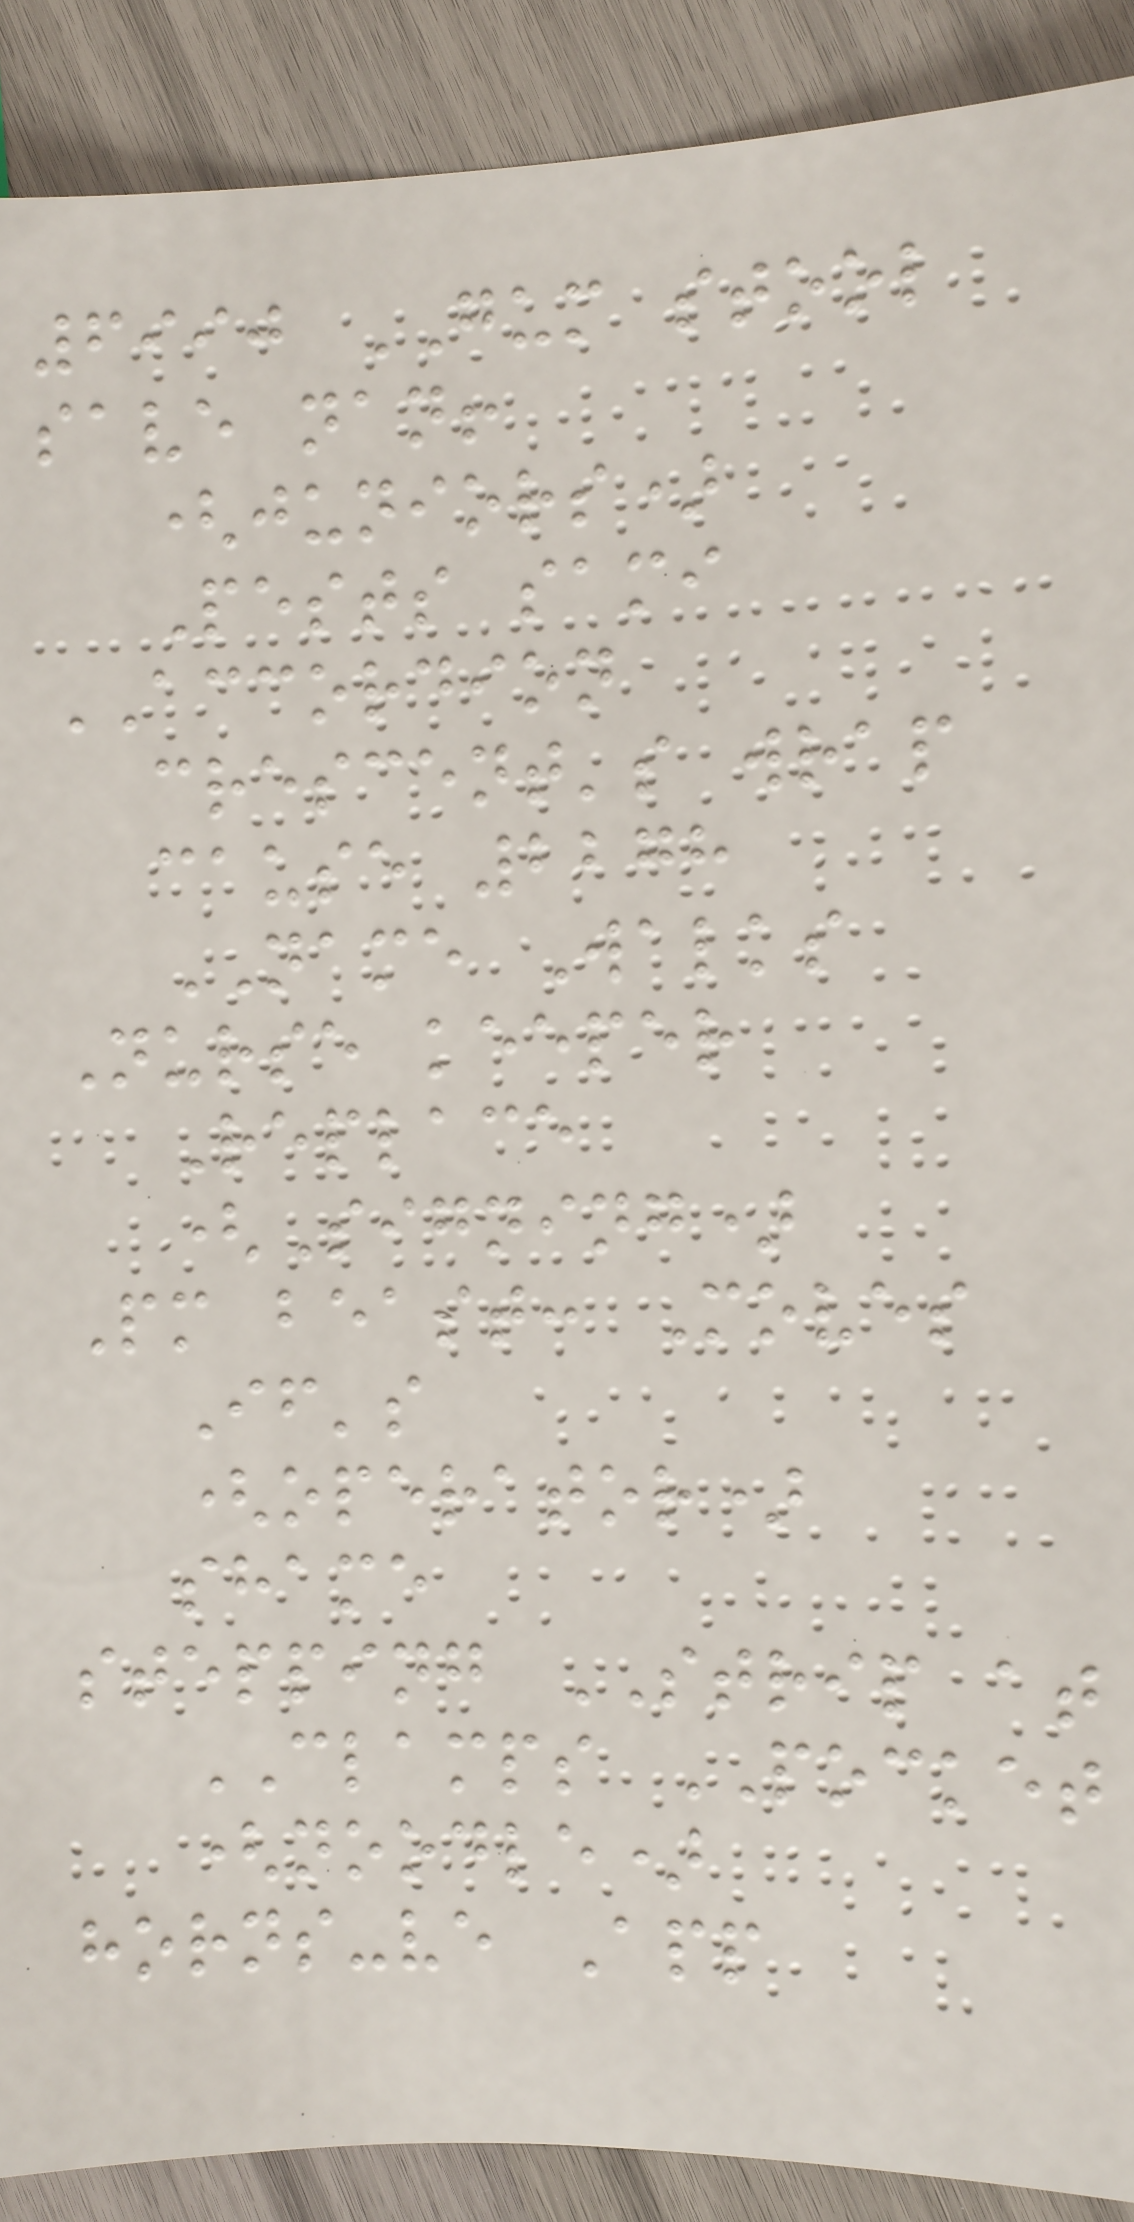6990 GUM stool
save nan!
(juniors)
Pests sami
ACCORDION
crescent's wrap
cause 2278
NAME Walks
Nurse keeper
Replace
(Signing)
Pm beast: Moves
If's
(operator)
shame
stepping STRIP at
CLAMPS POCKET
(noodle)
horns-ve App
